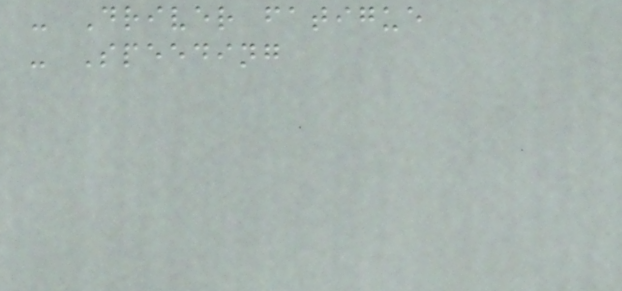- Driver fatigue
- Speeding
